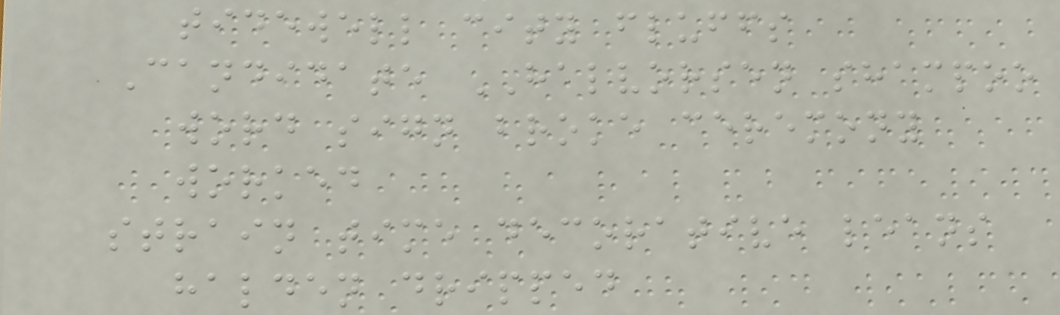tidewell city fluffs
Candidate HALVORSEN shampoo
word sign broke ceremony
worked
strain time decorative leans
halden dripped
